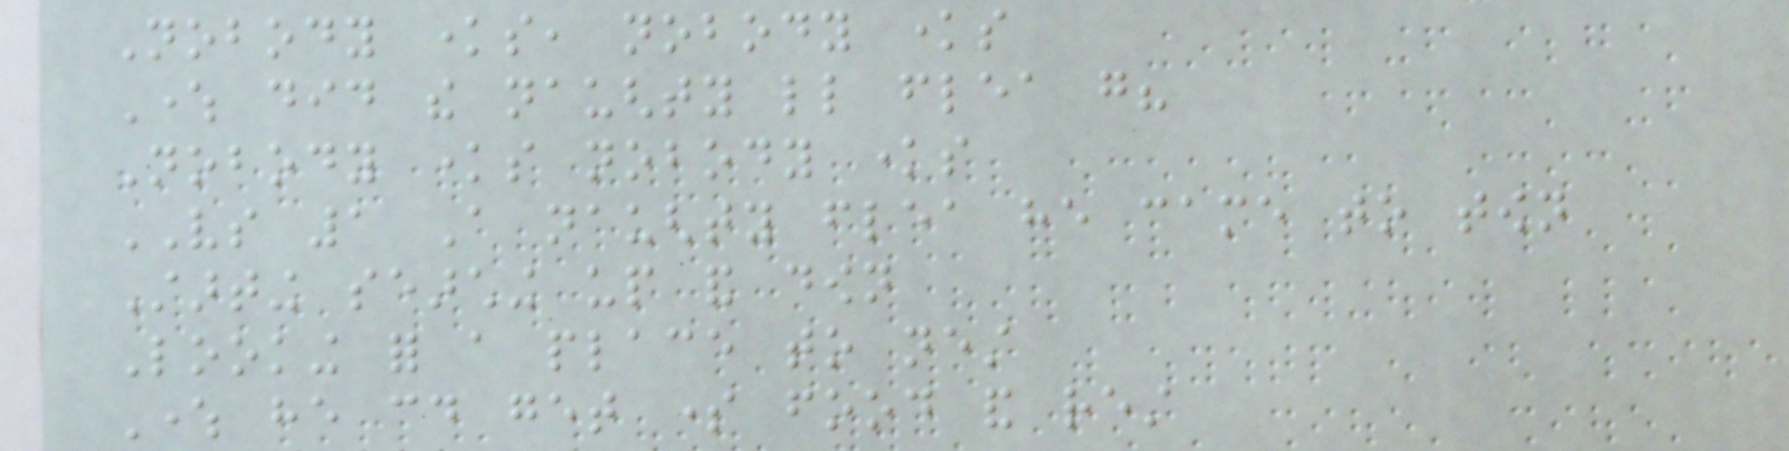Nobody knows, nobody knows
Where did the naughty little flea go?
Nobody knows nobody knows
VS 1 A naughty flea he came to town
Starting searching up and down
Looking for a place to nest
Where he could get some food and rest
